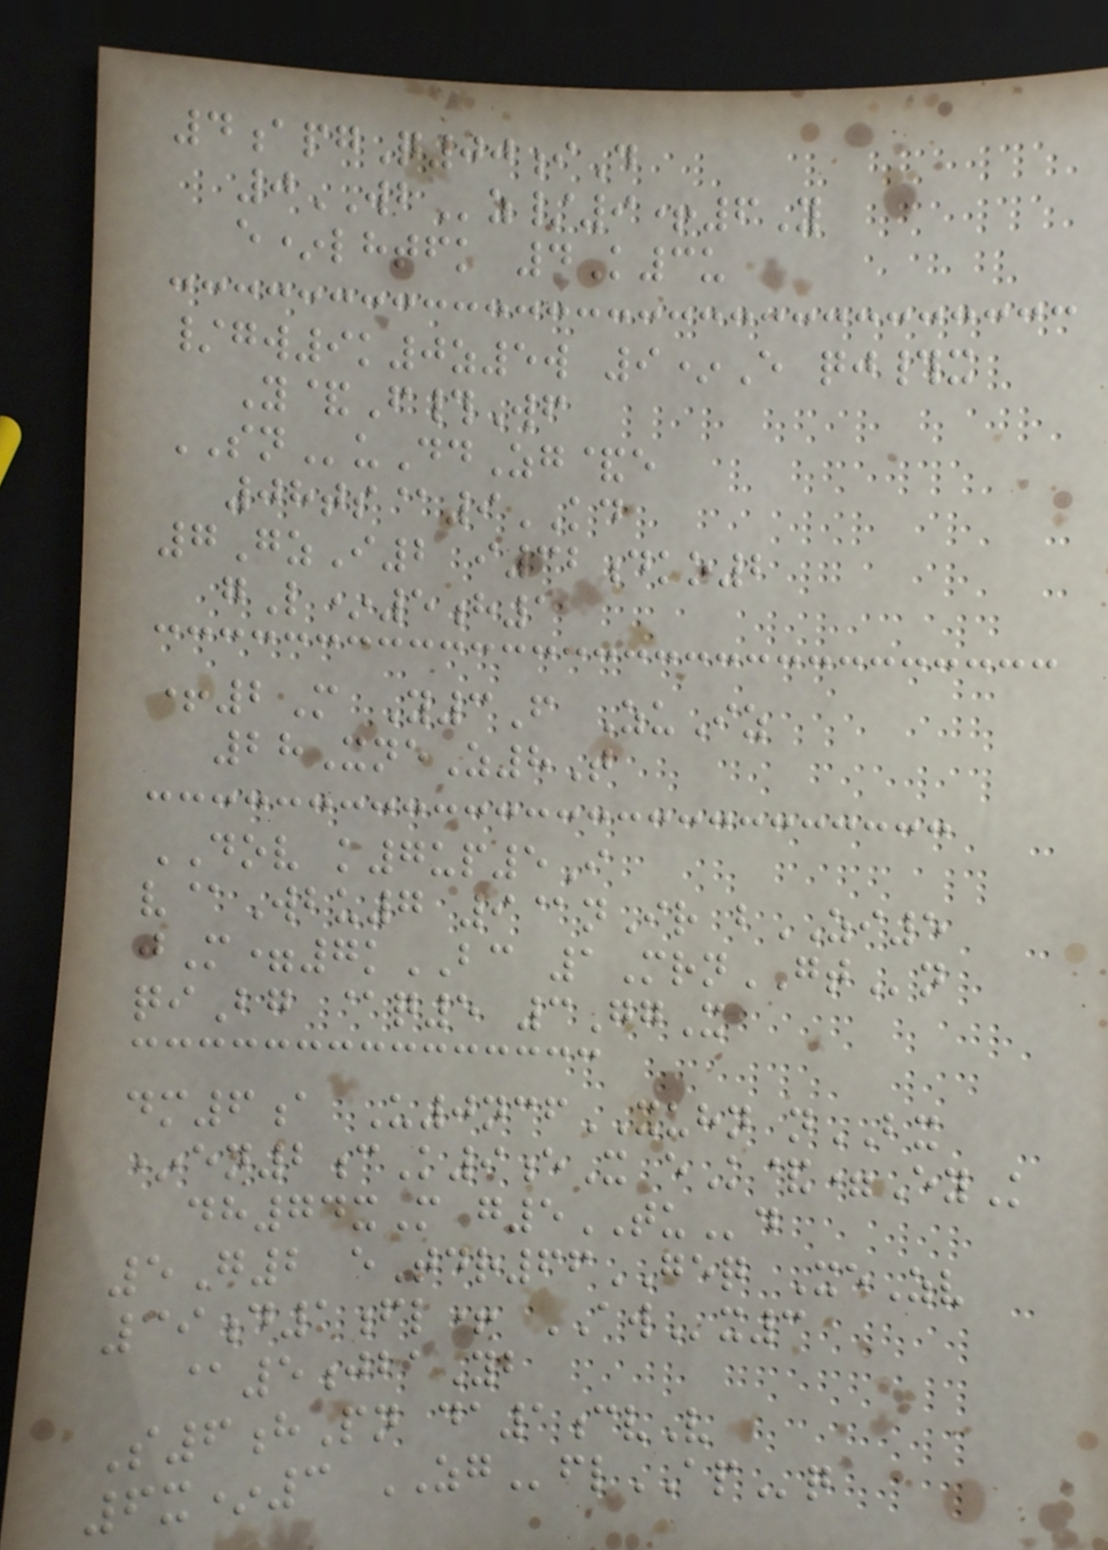4apgQ00iD
0WBz/9+6Y
e*lhtfk 4K3u
/gw9k0z5w 9*E qj#x
Y&F#Wf
SNuDdZg&e
08ts@9KD
7GzI2 i32dko2
gL*5h1
+2M Y3F ZuIz
28XneZ8T
DOV k7up5I
v@Wbu7 9@nIr bZI5
jM=7kBC 1MrnGTn
qiBg @q5 3GgX
dm6a U0ncfXUHN nBX
*en2cK9eX eK&=EyK
dh74xM g5TUd
5G2 eTdr66GEQ XeZv
39d1fl+ AWx3
@5jbaYb
S6hPn da1cvV
6x*3 ZGflAPq
